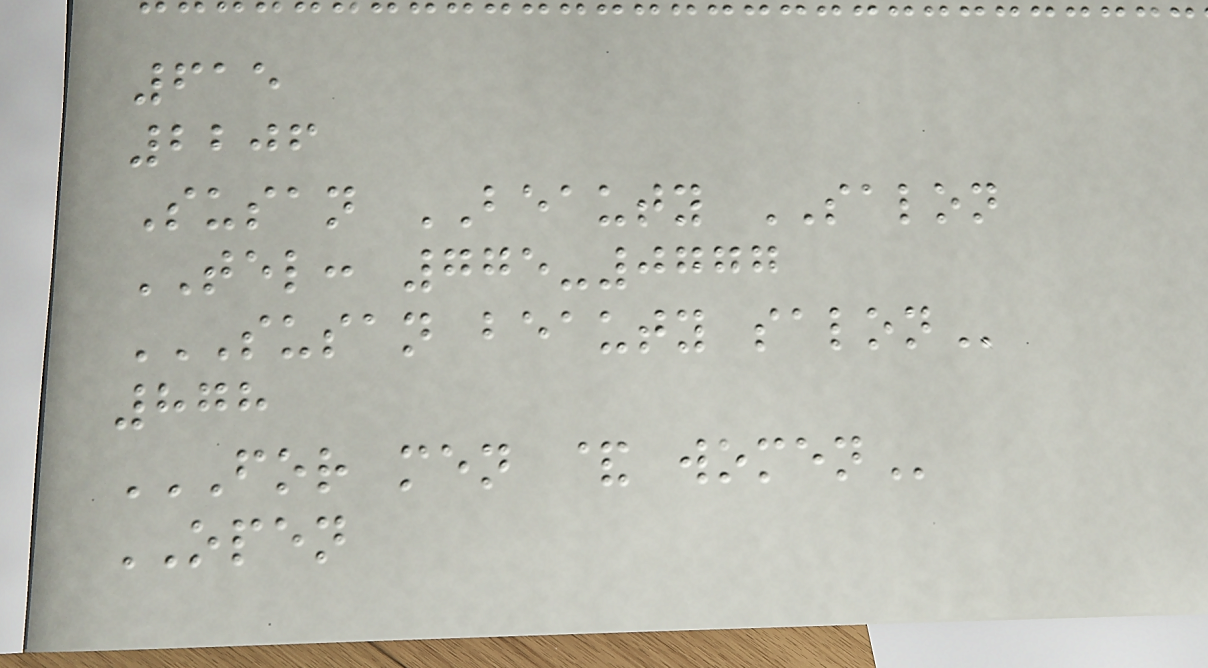615
2206
Susan BEAUTY SALON
TEL: 775-0777
SUSAN BEAUTY SALON
878
FOR MEN & WOMEN
OPEN
